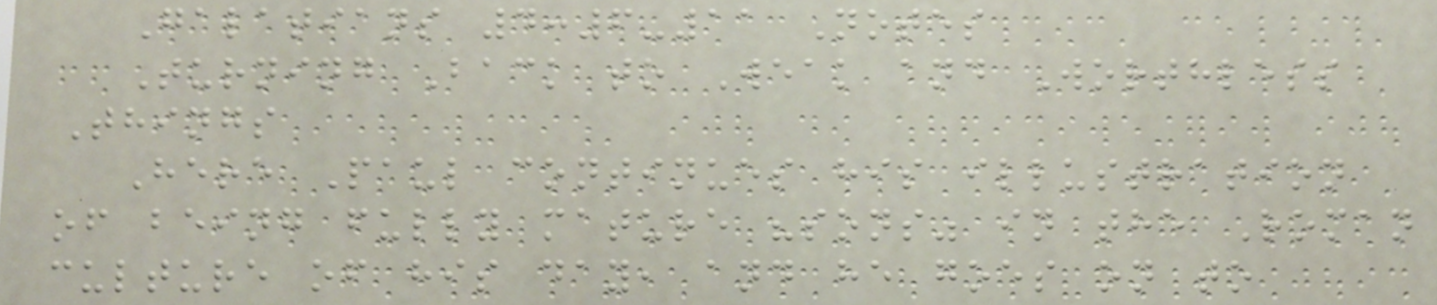Galatians 4:6-11 Notes
Turning Back to Weak and Worthless
Things
Here Paul continues his illustration
of being fully mature "sons" in the Roman
culture of his day, and he goes on to
